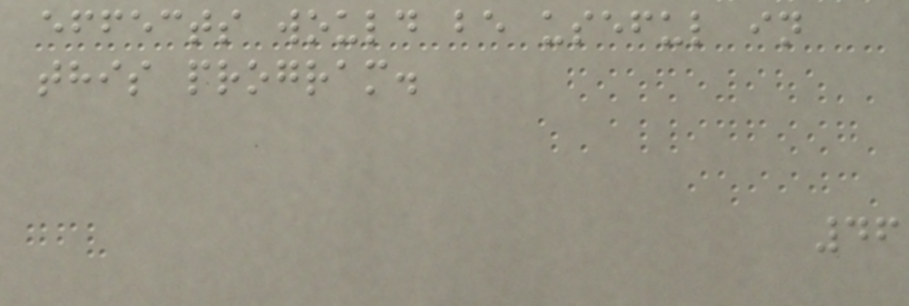effects would be useful in
this program.
46
